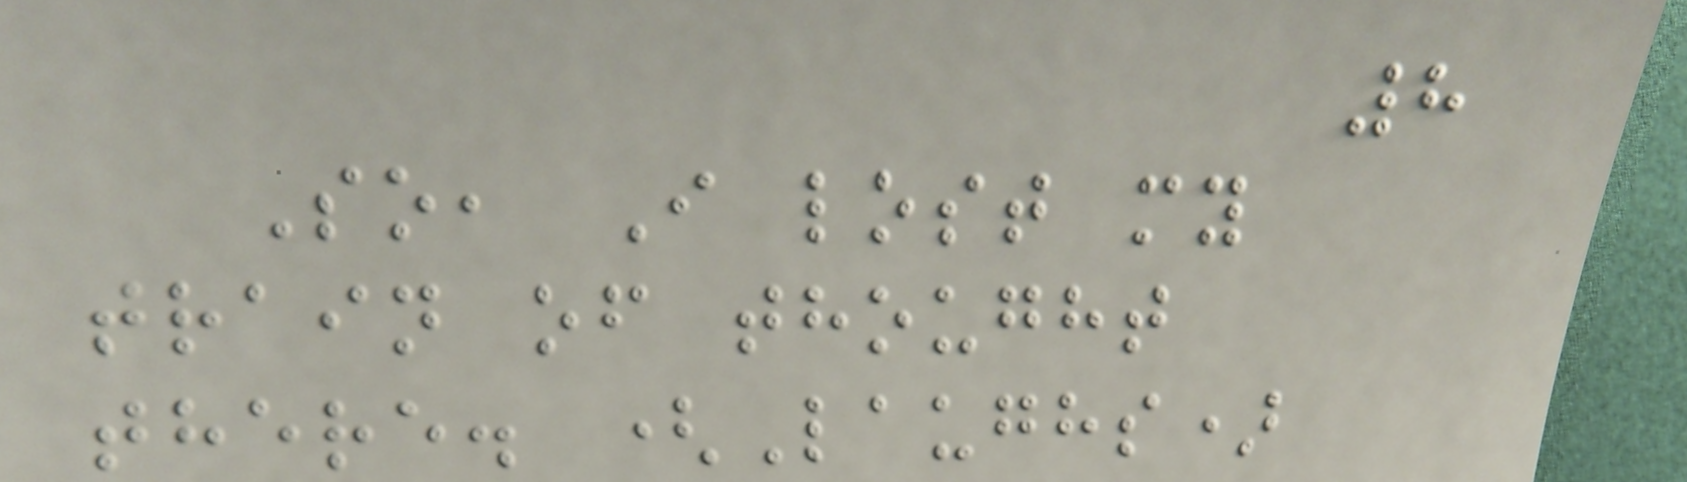8
So, I lost my
train of thought
there. (Laughs)
